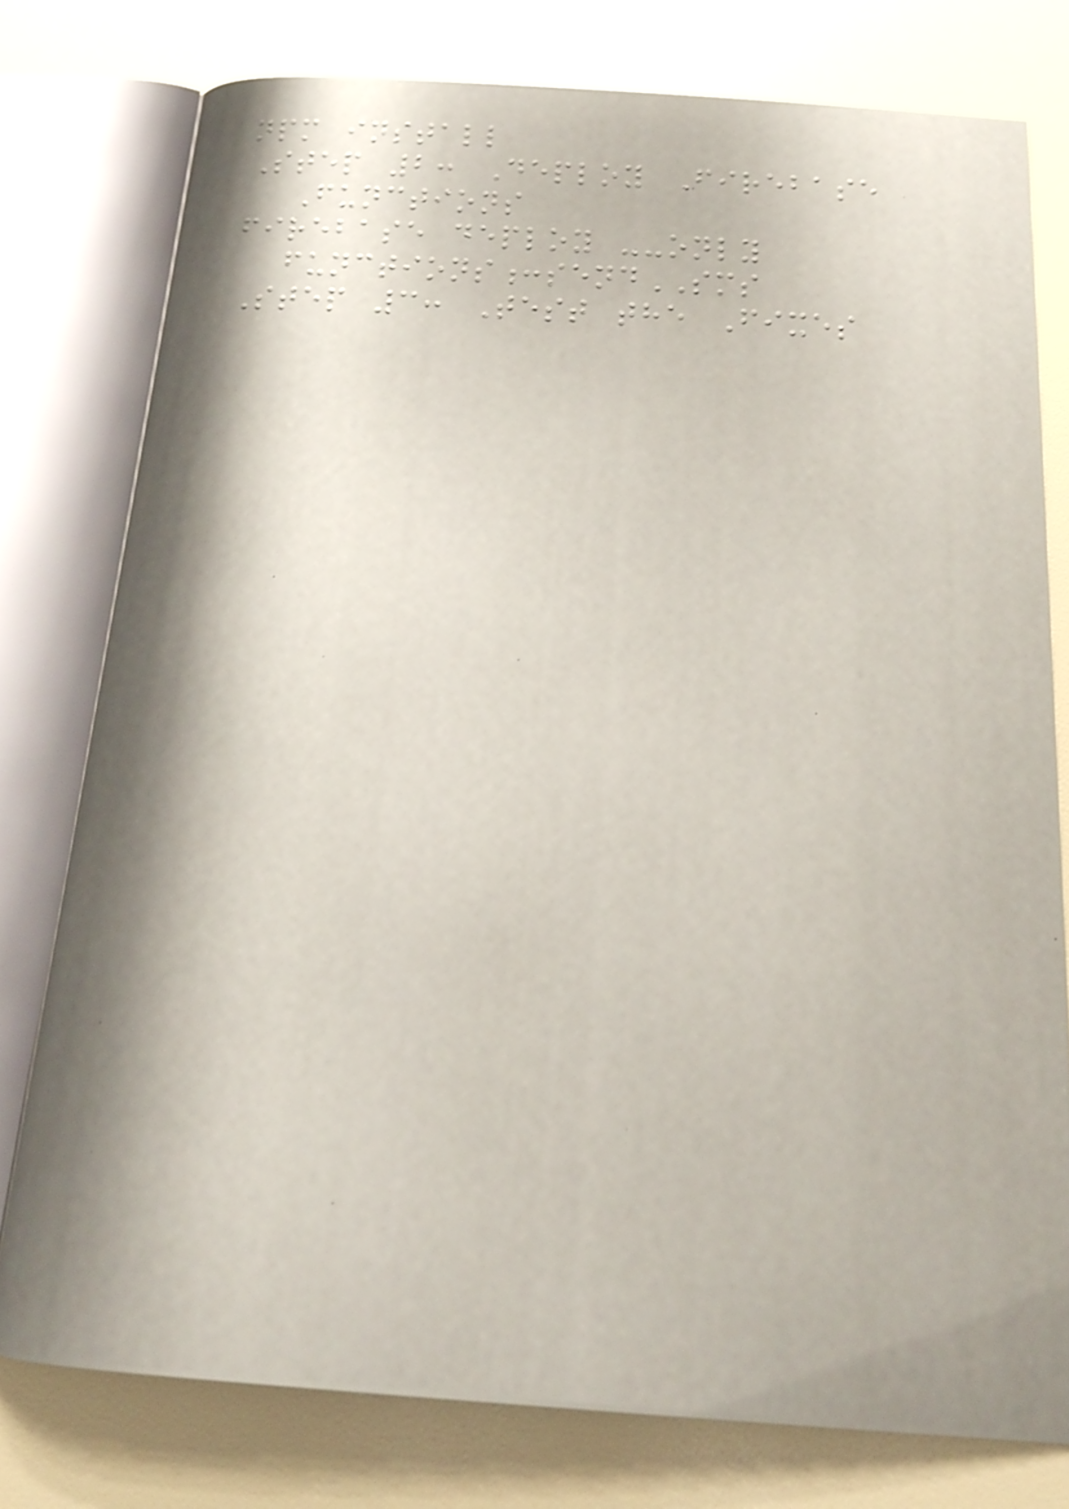npm install
Step 2: Deploy Firebase
Functions
firebase deploy --only
functions:sendSMS
Step 3: Test the Fixes
